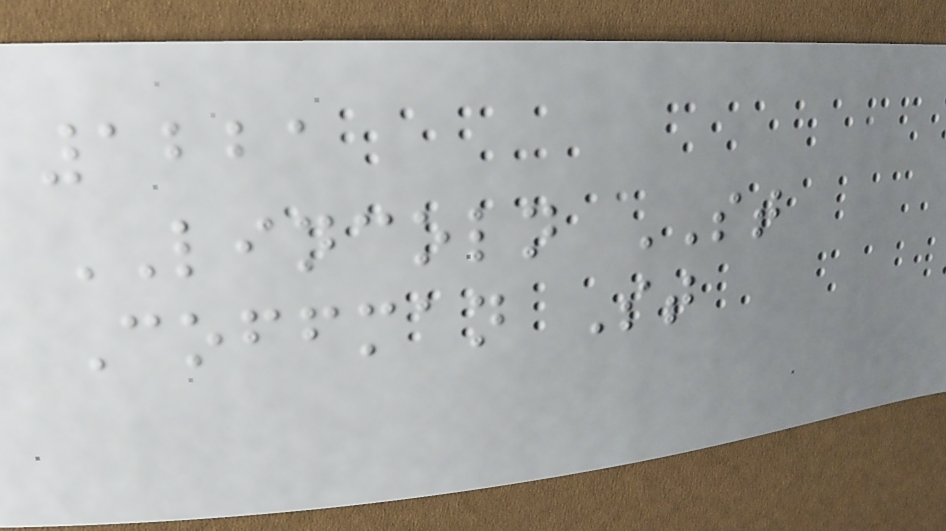1221
LINCOLN ST
Coffman St
